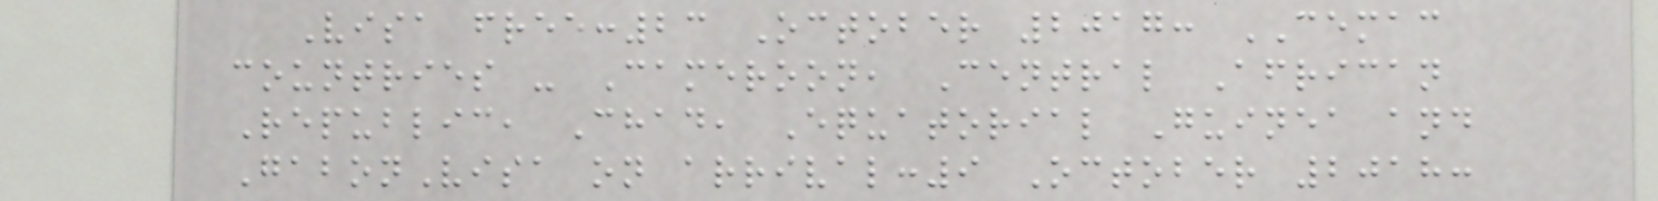Visa free:23 October 2017: CEMAC
countries - Cameroon, Central African
Republic, Chad, Equatorial Guinea and
GabonVisa on arrival:9 October 2018:
